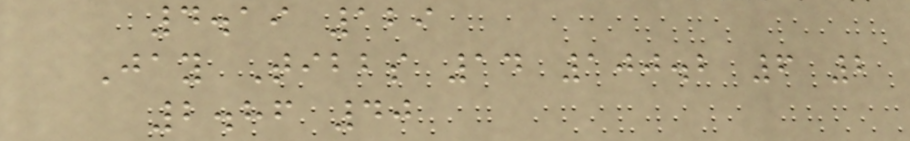4.19 129
Jay Tibbs 14 100.2 6 2
2.86 40
